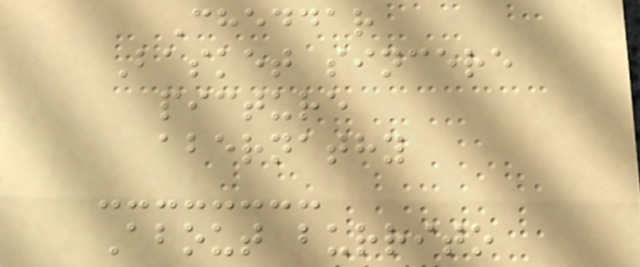Cheddar
Basket sincere
picture
abernathy
About burrito
